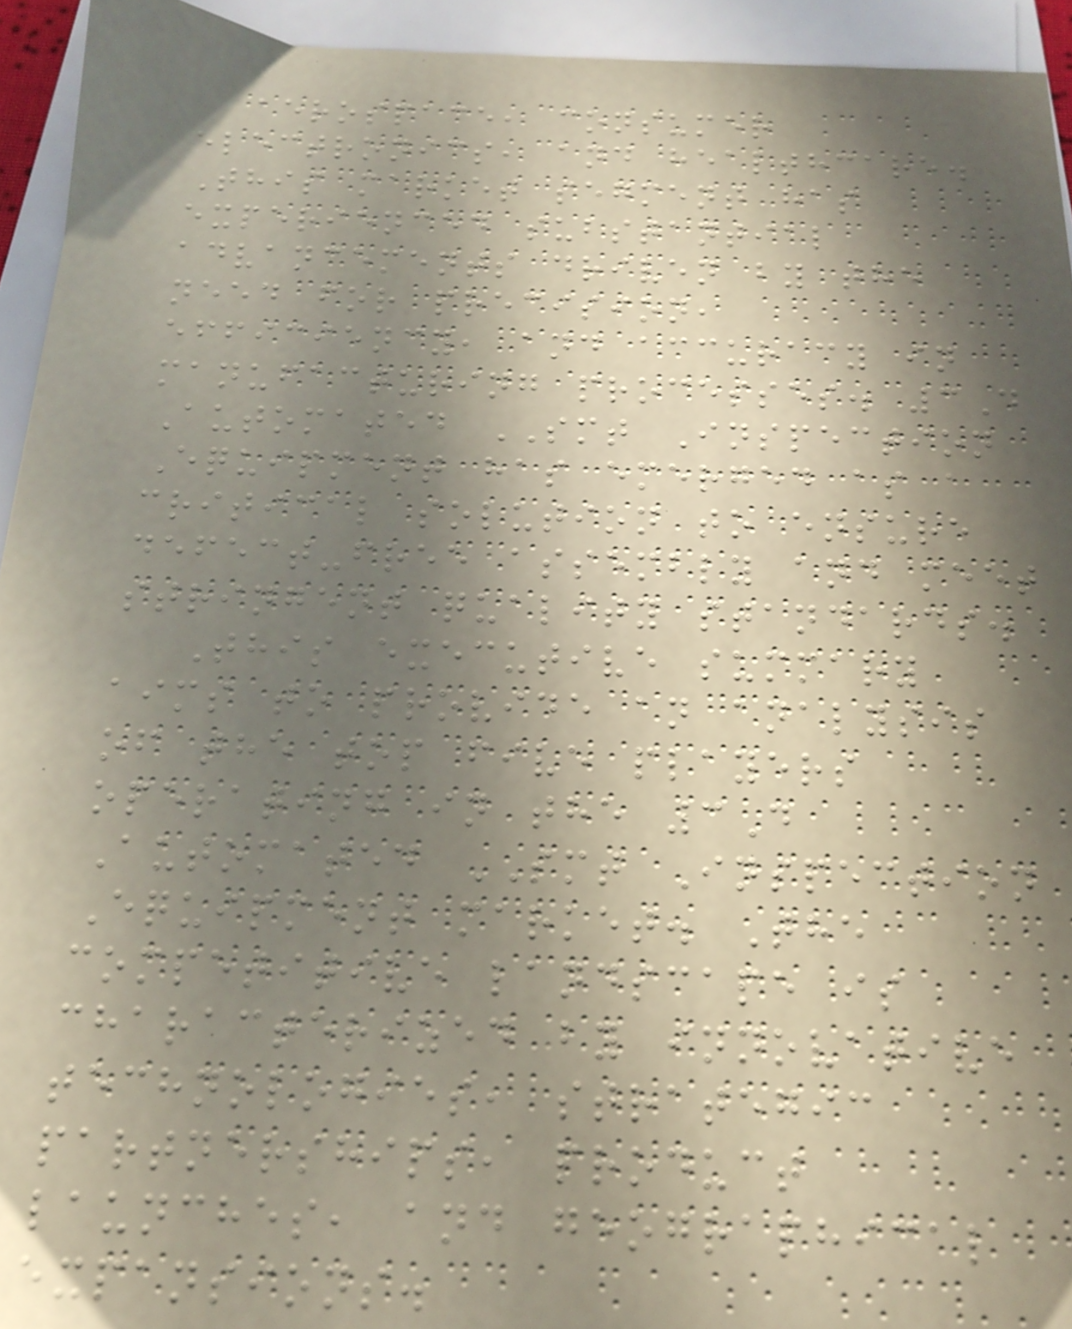aerospace, consumer
electronics, and healthcare.
This market segment has
experienced substantial
advancements driven by the
need for precision,
efficiency, and accuracy in
manufacturing processes. 3D
Automated SMT Inspection
Equipment has emerged as a
critical solution to ensure
defect-free assembly and meet
stringent quality standards.
This executive summary
aims to provide an analysis
of the top five players
operating in the 3D
Automated SMT Inspection
Equipment market. The
competitive landscape is
characterized by innovative
technologies, strategic
partnerships, product
launches, and geographical
expansions.
